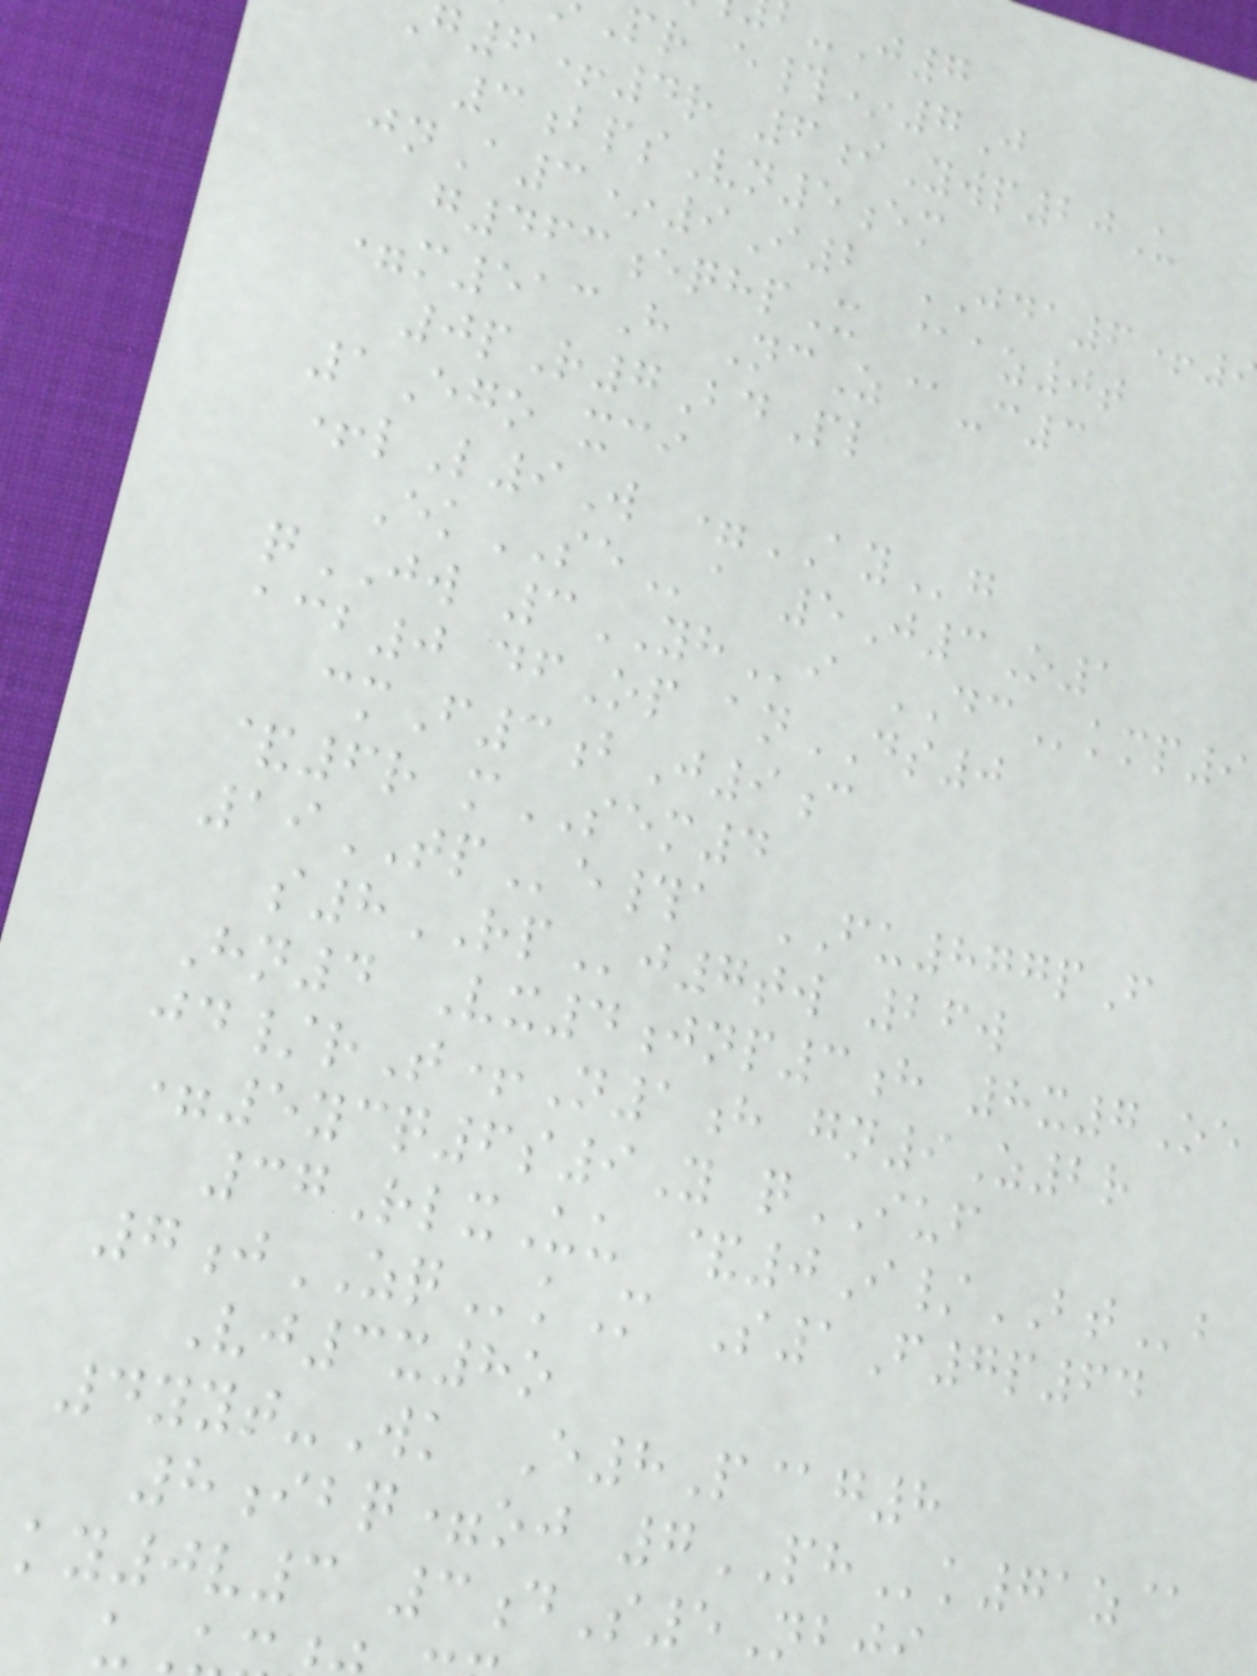-J7
pr e#*7J
g6+4r 6iYwp20U
3bpsVn5em
jnA3*9I2 JDA6+
g463eqhpX @az0t
=m513H NcZ@-c3
0pR7BdPl
1Ego xci
+lL9W =AYg
EkSEa 5J3O1
qJW 3YHi DCkmp9
acb0 dfOp anDS0
cmF3bJ9c
&6r mSEM4
19TPe#a FU877pF
s8RPj7tw 26w
Hn4 Vx4jnp3h 8x7Oe
jd/rT+N1h gn9Z2r
=5ycq6s9Y qIUF
37RlxUu &0I/BTb
7jZQkM S1F7p64
Vj3x8o
4yyt-Wk E8P@g8
8ibq=oj 7PHk71z@
ky0v3 3dS5Nbj
